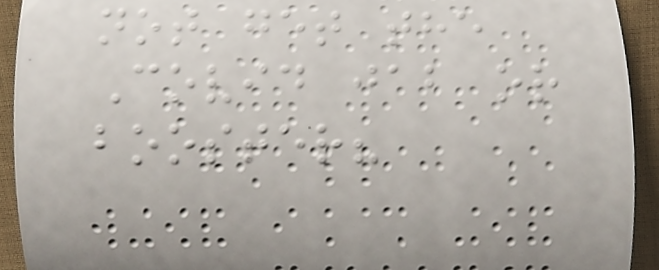not get the
Covid jab or
booster?
